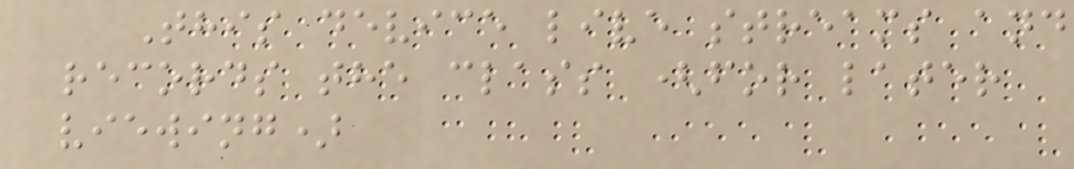This device live streams and
records the class (for later
viewing)
